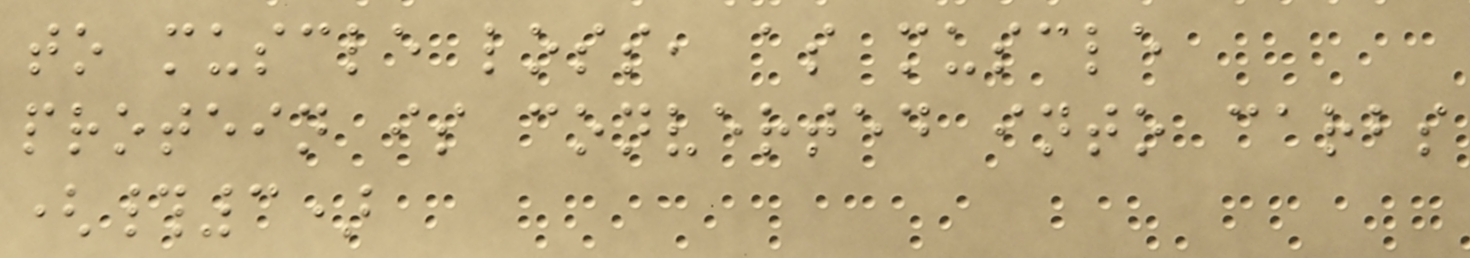to muscle loss, as muscle
protein is converted into carbs
(#3)
